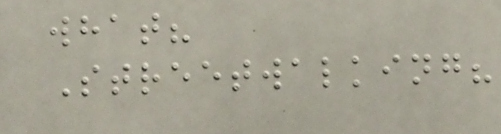what?
Streetwalking?
